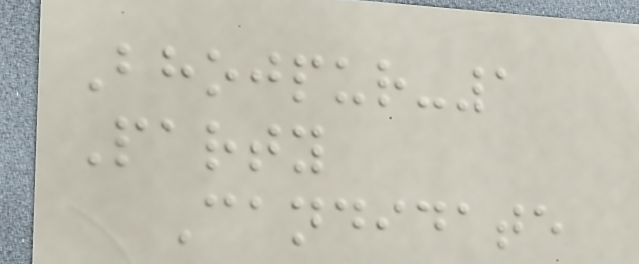Bhojpur-1
Party
Candidate
